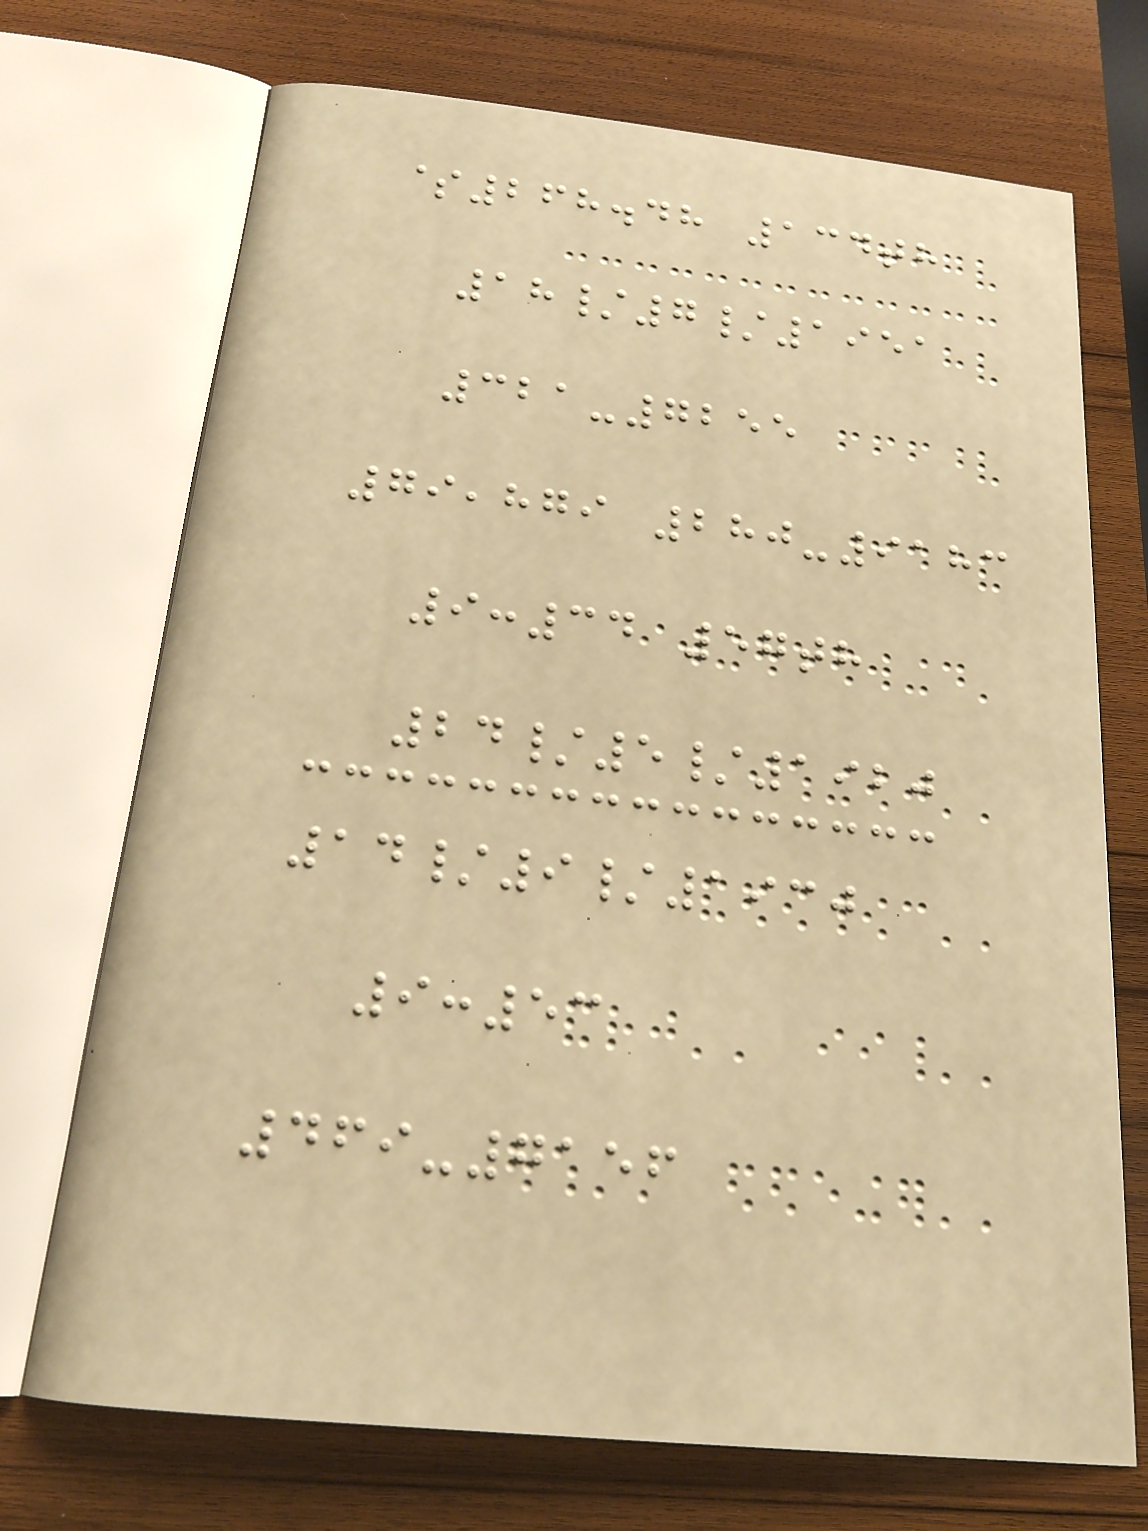$268.48 134th
18/7/1951
321-7255
79,879 280-9183
9:34 57th
24/5/1920
14/9/1930
9:53
469-7156
